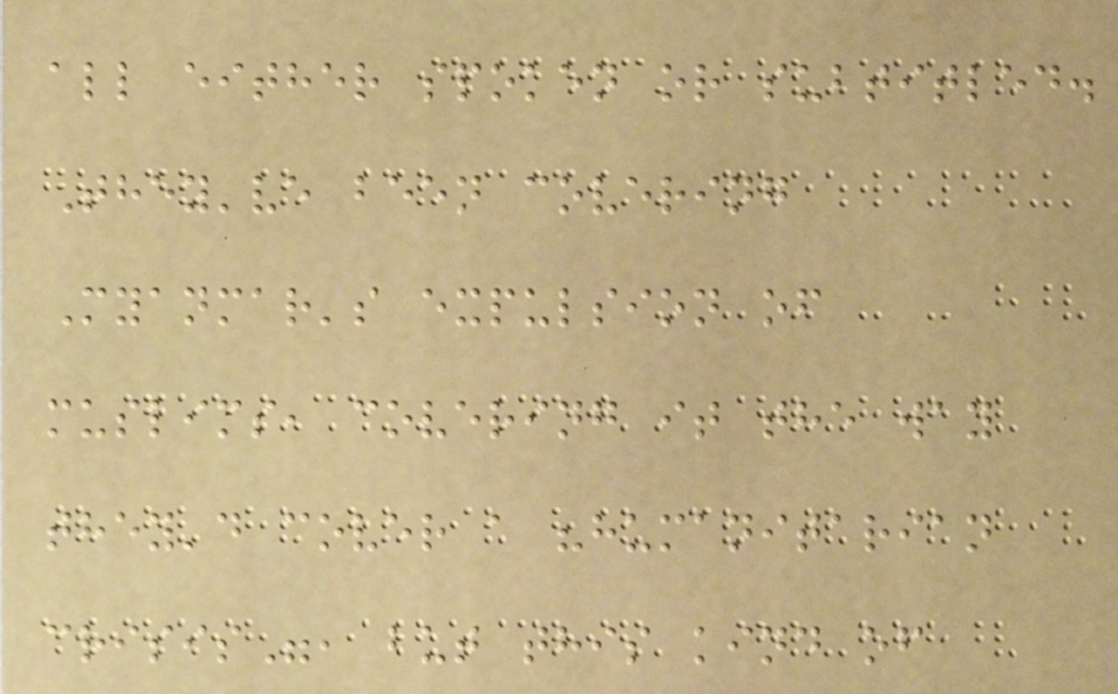all either spoken or subtitled.
They've been covering
Myanmar's expulsion of
muslims, covering it the way
they'd cover a "humanitarian
crisis", but this kind of
